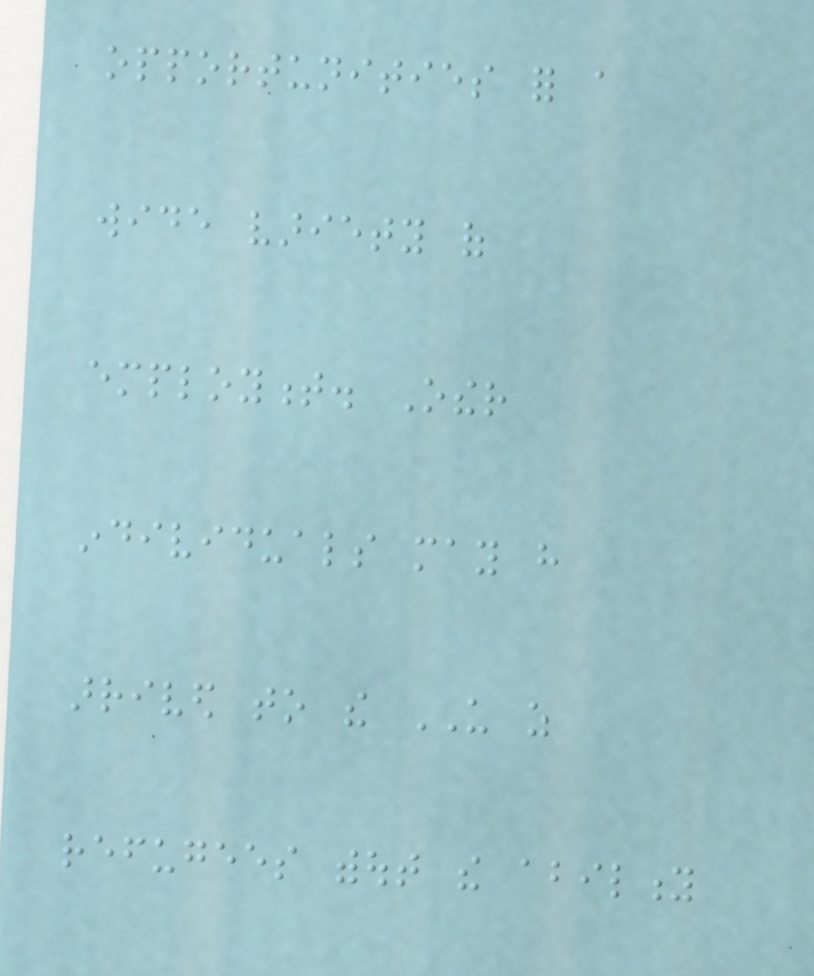opportunities for a
wide variety of
employment. Other
individuals may have
arrived to the US as
refugees without the ability
